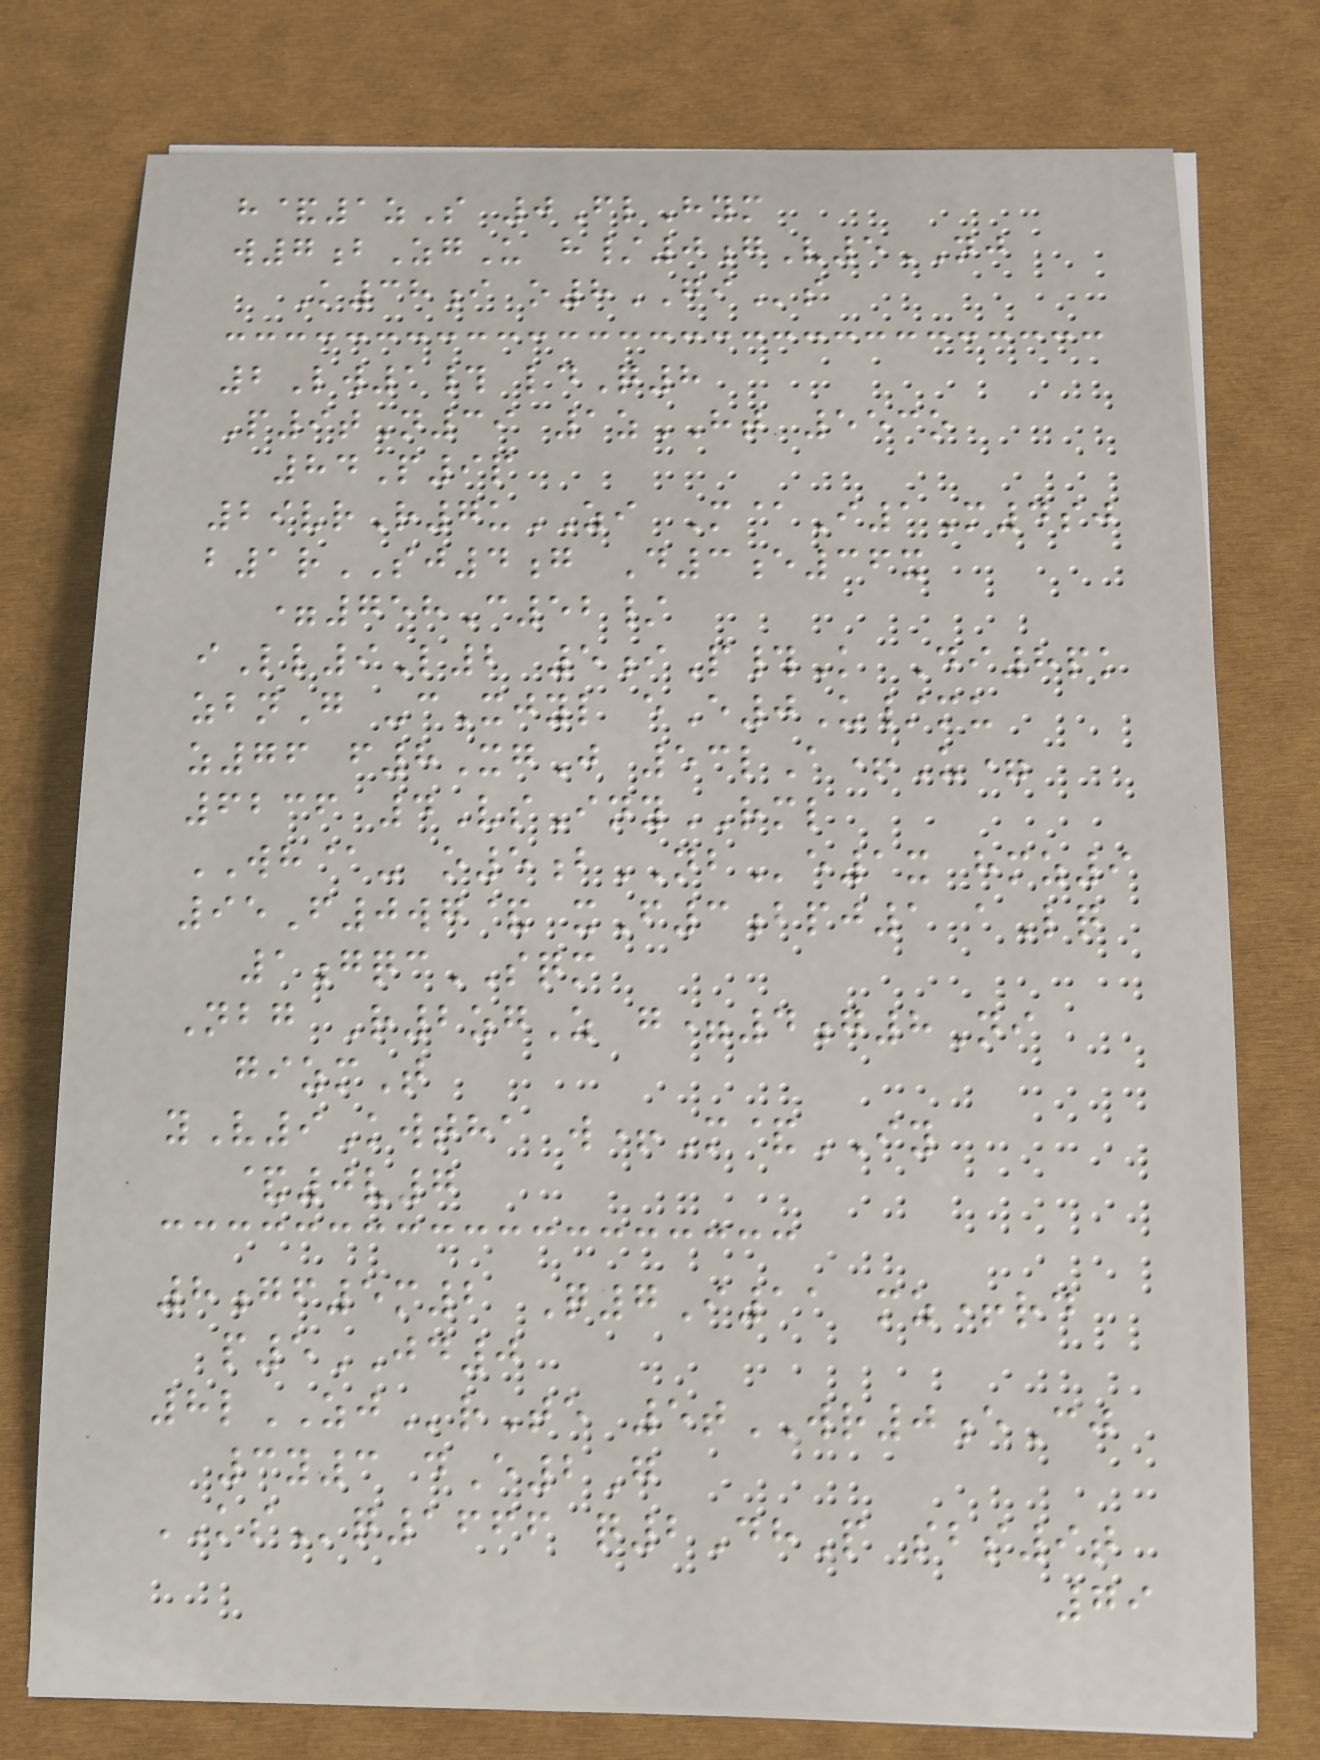h&1zS 0FlHym
w7bZgU h/0gV5NJ
K38i o8GIs
2Lw1# ldQ8
P9tN39 1zHT 553o
84P9p
29vrR7uZI M@I1M4sj
b1rSJ4g D3e36x
=758C52/
iLl9L2 5iP#K Di8pk
zbnG -cXjyl eE0U/mu
z76 f8XgJ 53lA+U=
6236 4VsInyRML
WH@- o5bNBe1x hmz9
95F0wg& xF3bpj1 aLq
1gqcSQM
Nbg R2zgZ g=4g8Ni
gizmT
yV9Kwtha w+M&IY
&0v7
8gf5m2 Q7I11 mz+rd
p5JD0
8lZJrTe 5tWR0eCj
3y3 dE2G
KSq1666 q2DhP sbs9t
79
